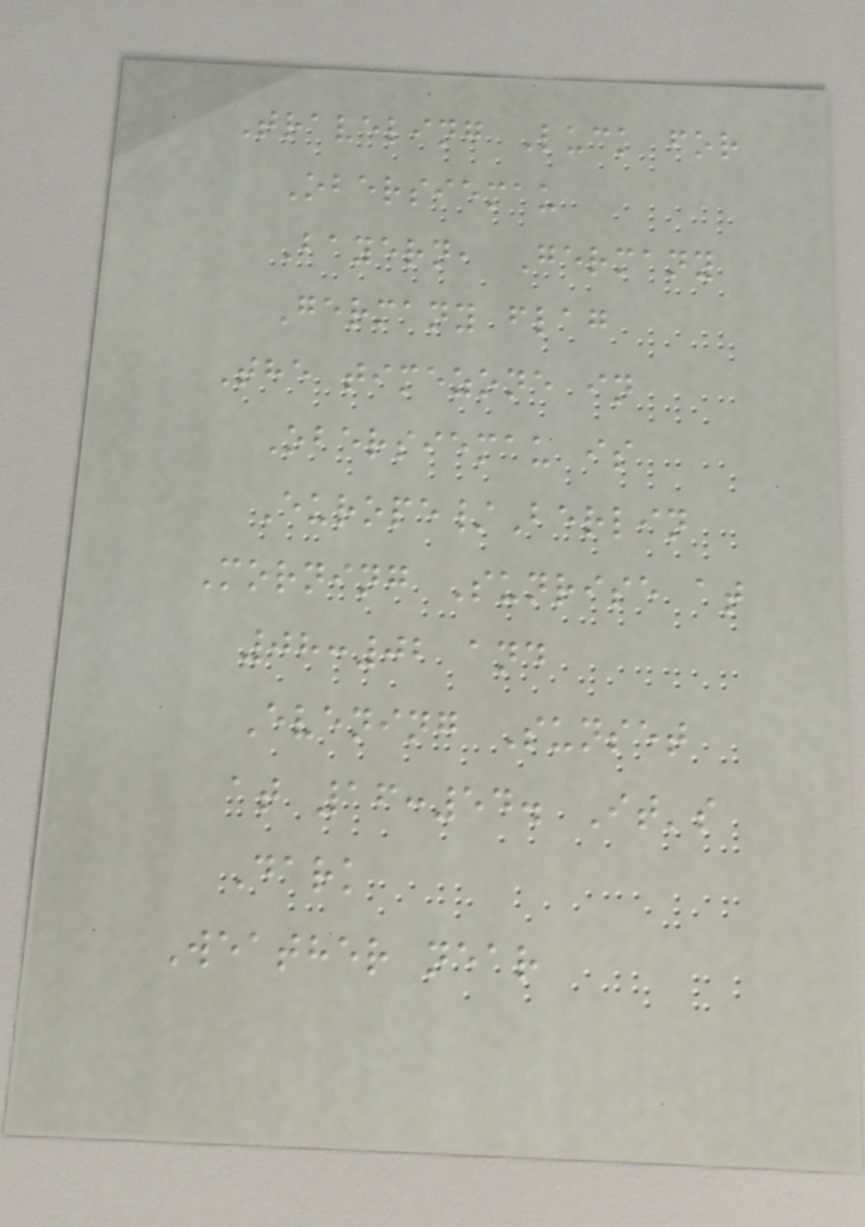Traveling Luck for
Obersiemau
Bayern, Germany
Germany flag
The timezone in
Obersiemau is
Europe/Berlin
Morning Sunrise at
08:02 and
Evening Sunset
at 16:54. It's
Dark
Weather near
